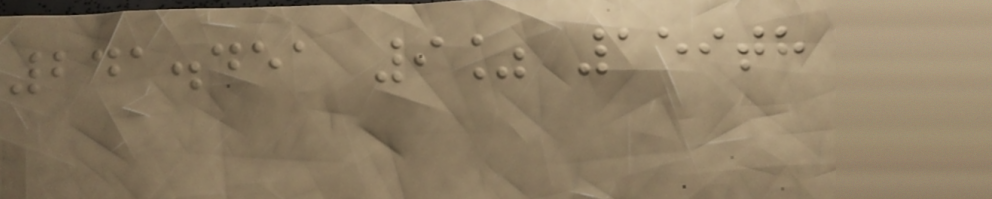241.451 9% 159th
